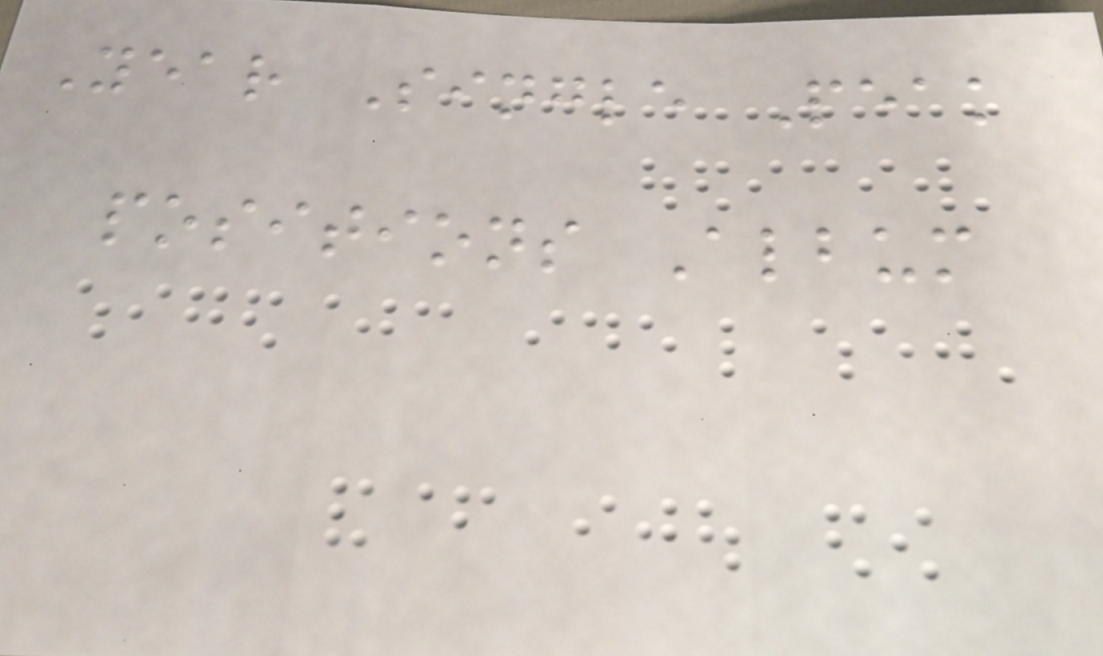Year Single Peak
positions Album
